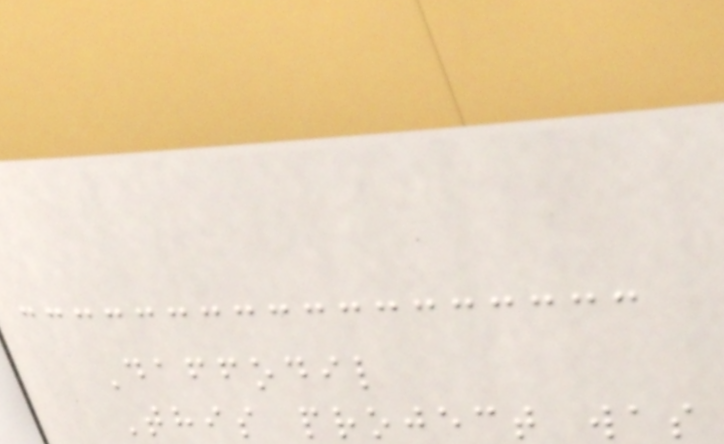Daffodil
This project was
